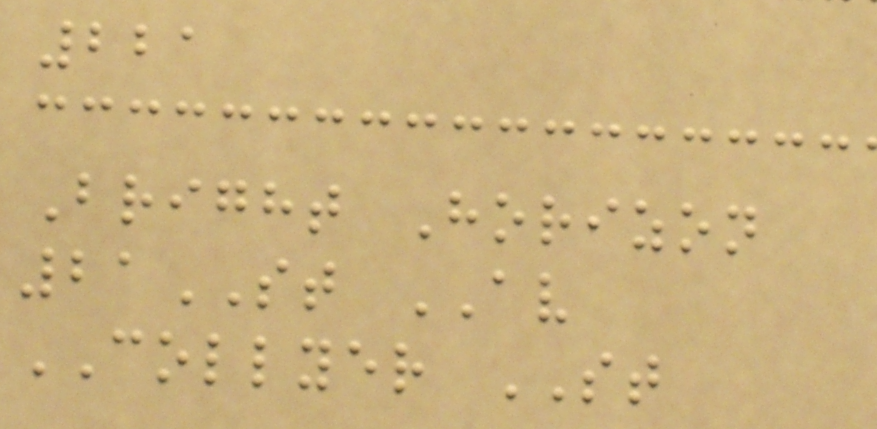221
Bright Horizon
21ST AV
COLLYER ST
